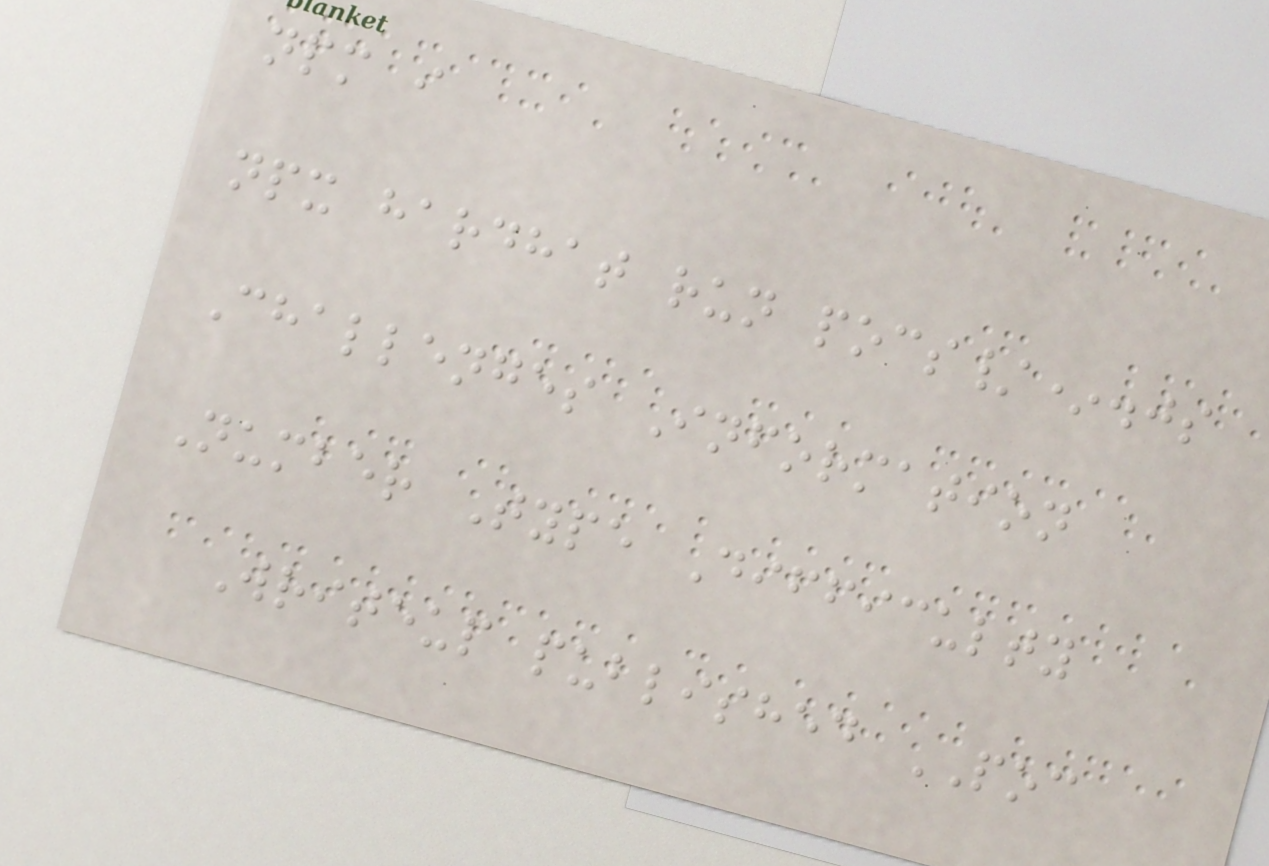npm i
npx hardhat run pocs/*.js
Challenges Information
Number Type Difficulty
Writeup published POC
